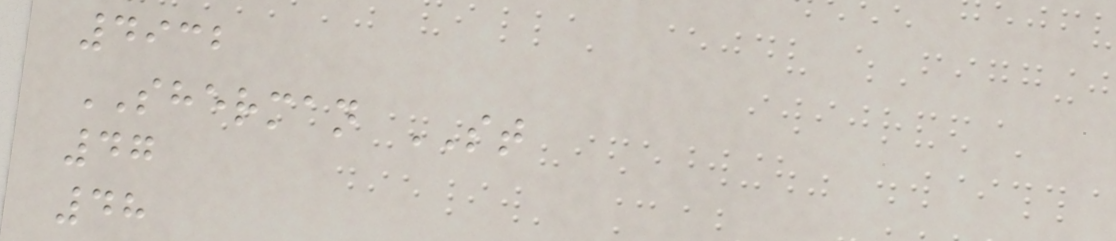4932
SHERMAN ST
47
48
